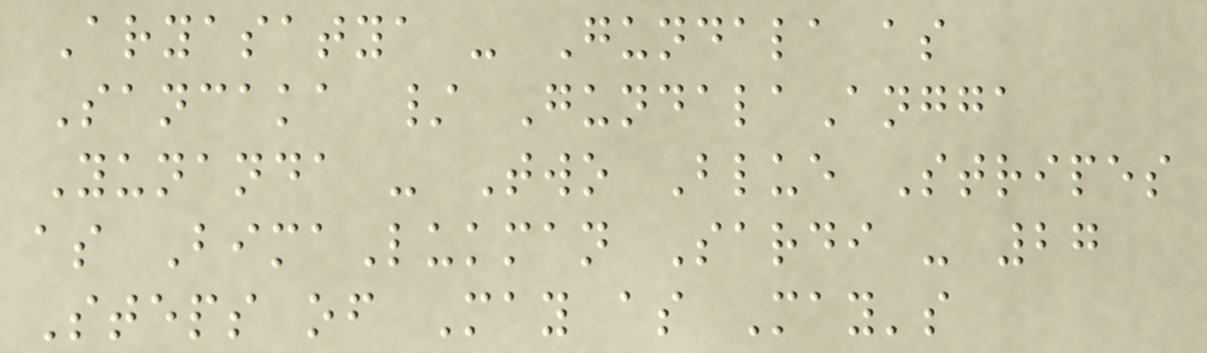Aryasatya - Gundala as
Sancaka / GundalaAngga
Yunanda - Two Blue Stripes
as BimaLukman Sardi - 27
Steps of May as May's
